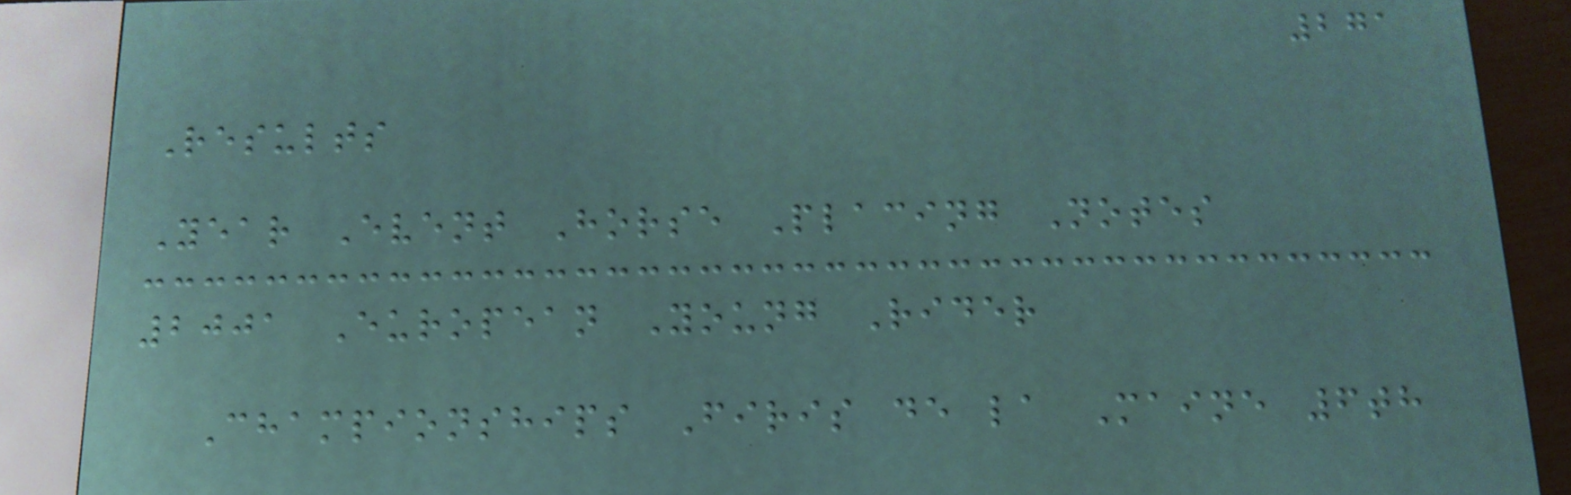271
Results
Year Event Horse Placing Notes
2001 European Young Rider
Championships Firis de la Maine 6th
